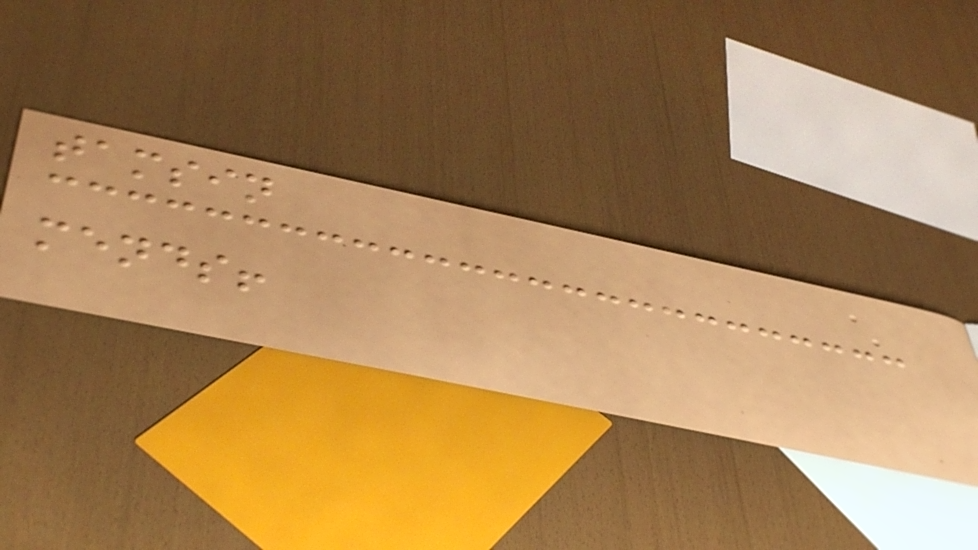tamsin
mends!
